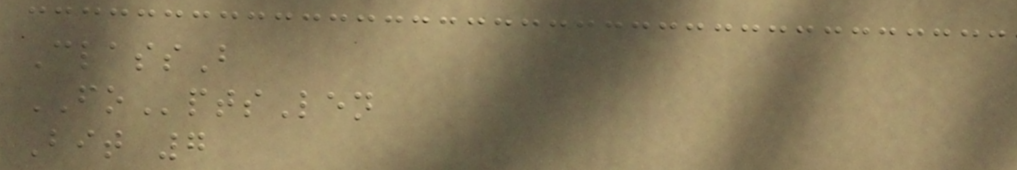ClassB
FOptsLen
Bit 7
